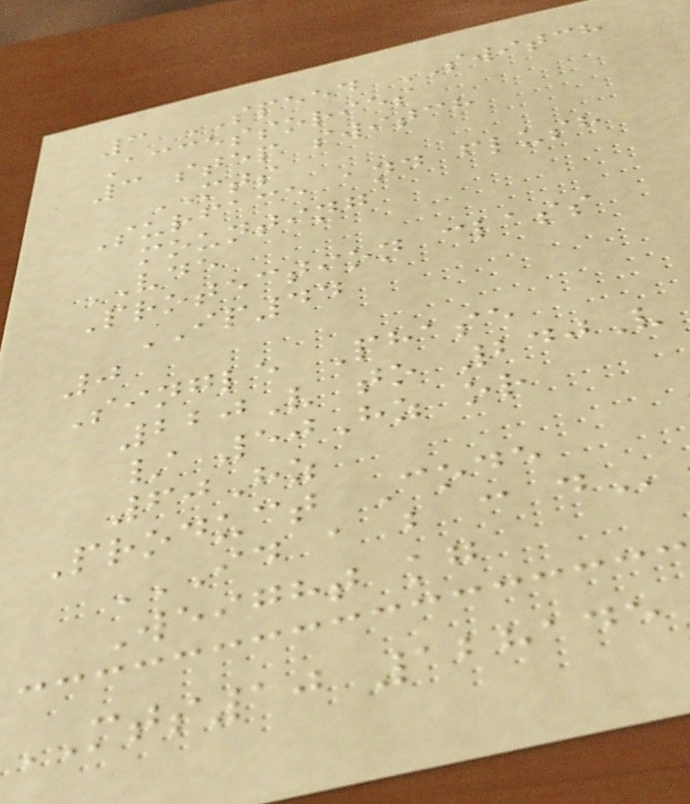3 SPEED SWITCH
Accessories
3 step switch
MTS
Surface and flush
mounting
VDE
Protection class
IP44
0
Single Phase
220V to 240V
/ 50Hz or
60Hz
Product Code
ID A B C D
Weight kg
MTS10 128145
